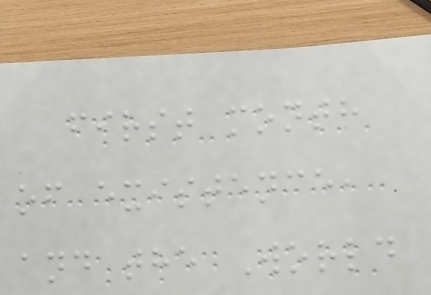first month
of existence,
and the World
